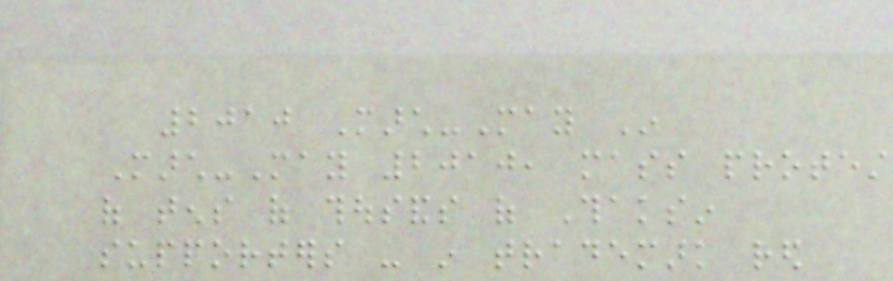2010 March-May In
March-May 2010, mass protest
of tens of thousands of Thaksin
supporters - in trademark red
